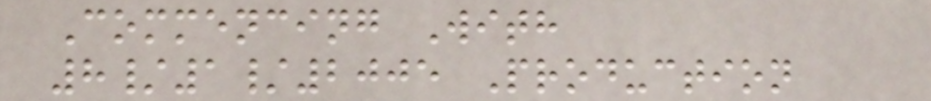Commencing With
8/1/2005 Production
